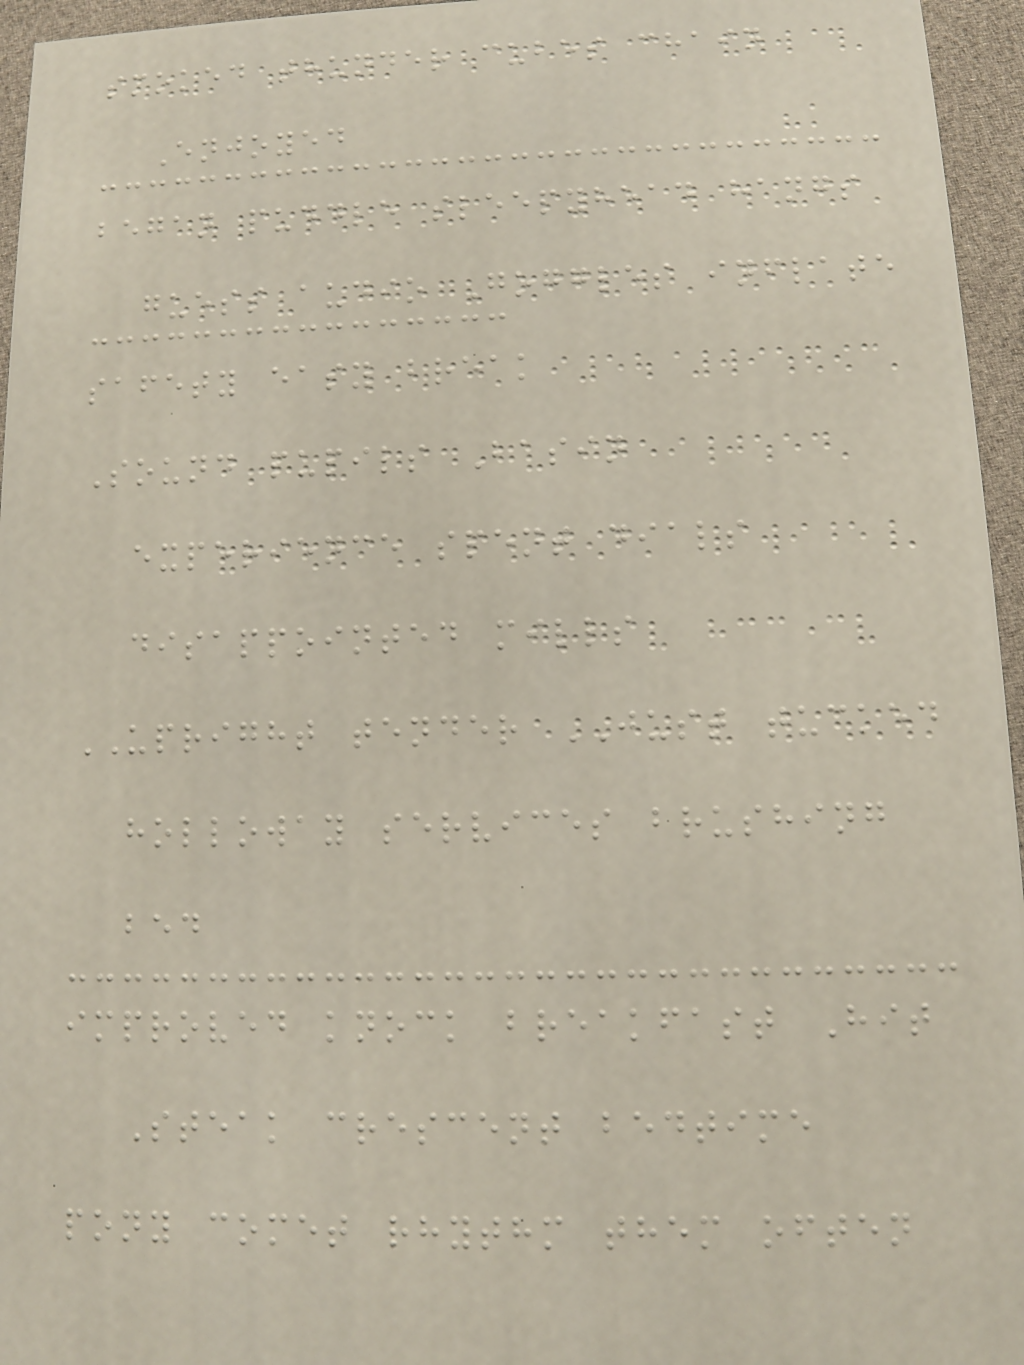smoked thunder cubes chain
Enjoyed
began puddle sleepyhead hangs
guess audio Goggles inflate
safety easy break
Sound pupils Basin
experience spent dials
disappointed mills
UPRIGHT tender JUST tucked
holloway services brushing
bed
improved knock breakfast Hit
Steak crescent bedtime
pony comet rhythm them often
